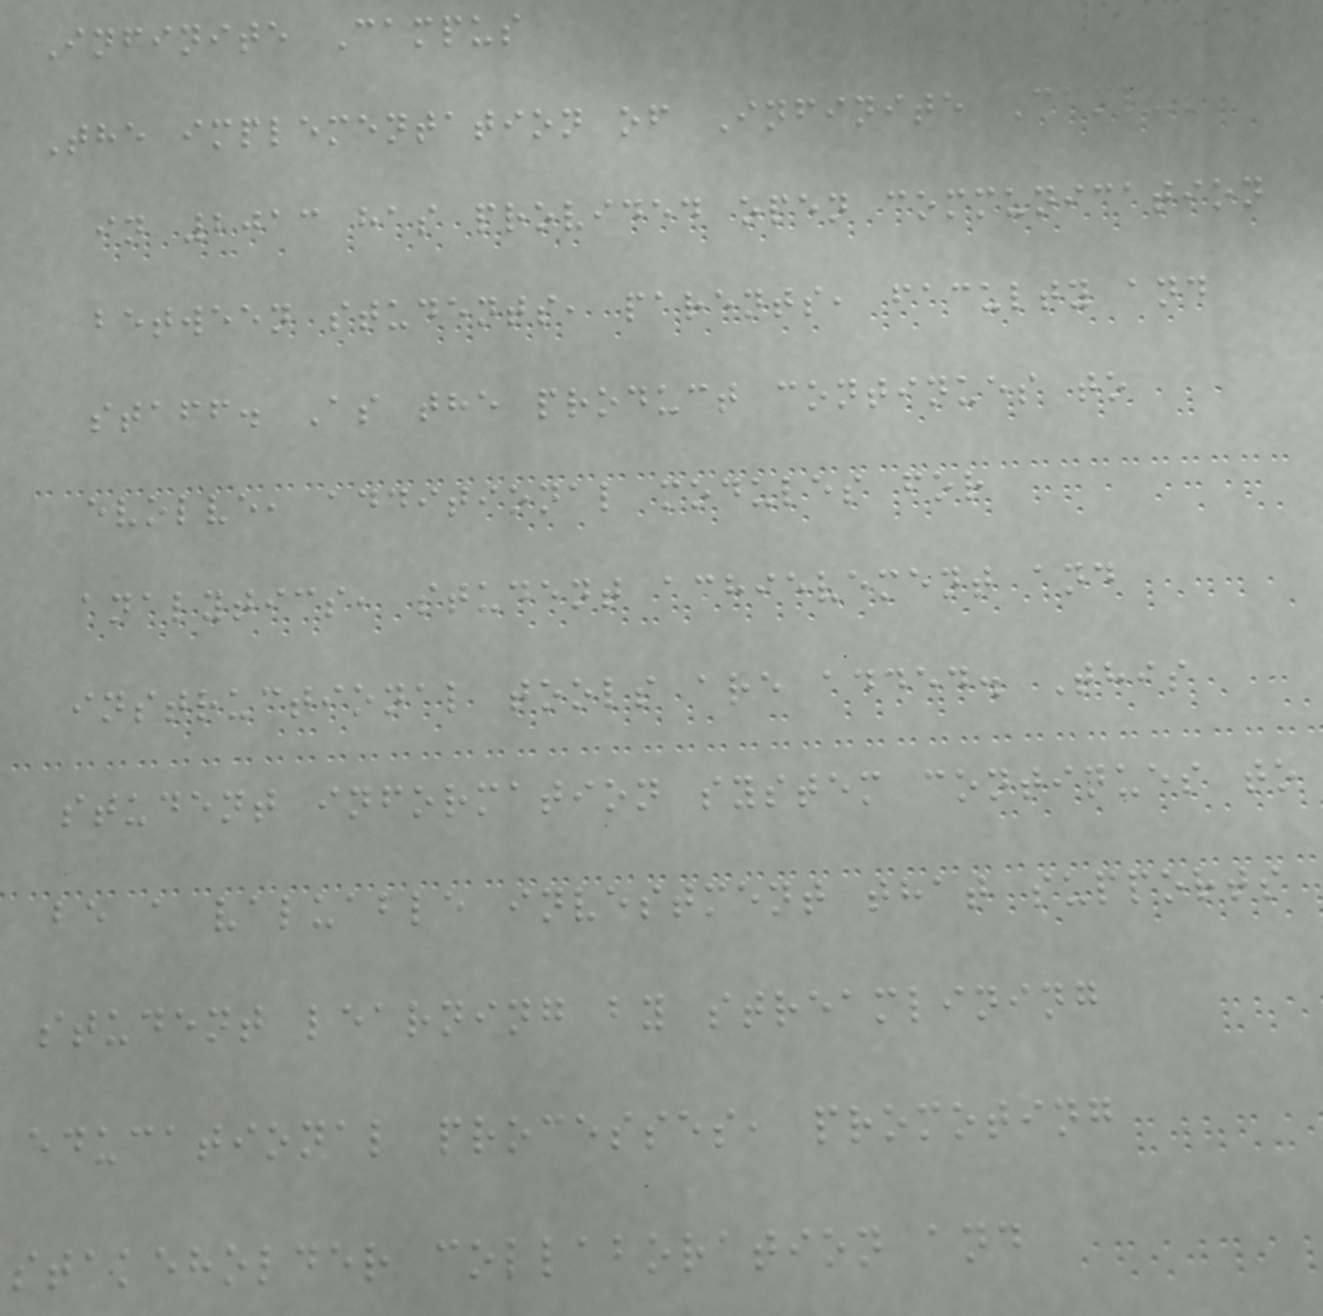Infinite Campus
The implementation of Infinite Campus
in 2013 has provided open communication
between students, parents, faculty and
staff. As the product continues to
evolve, additional modules for
analytics, student achievement and
instructional tools are added. This
student information system continues to
be a valuable investment that supports
student learning by streamlining
educational processes, promoting
stakeholder collaboration and
